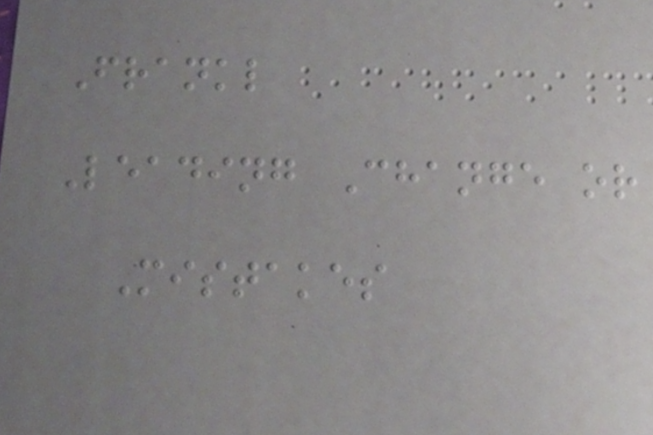Frankl
Leading Change or
Mistakes
